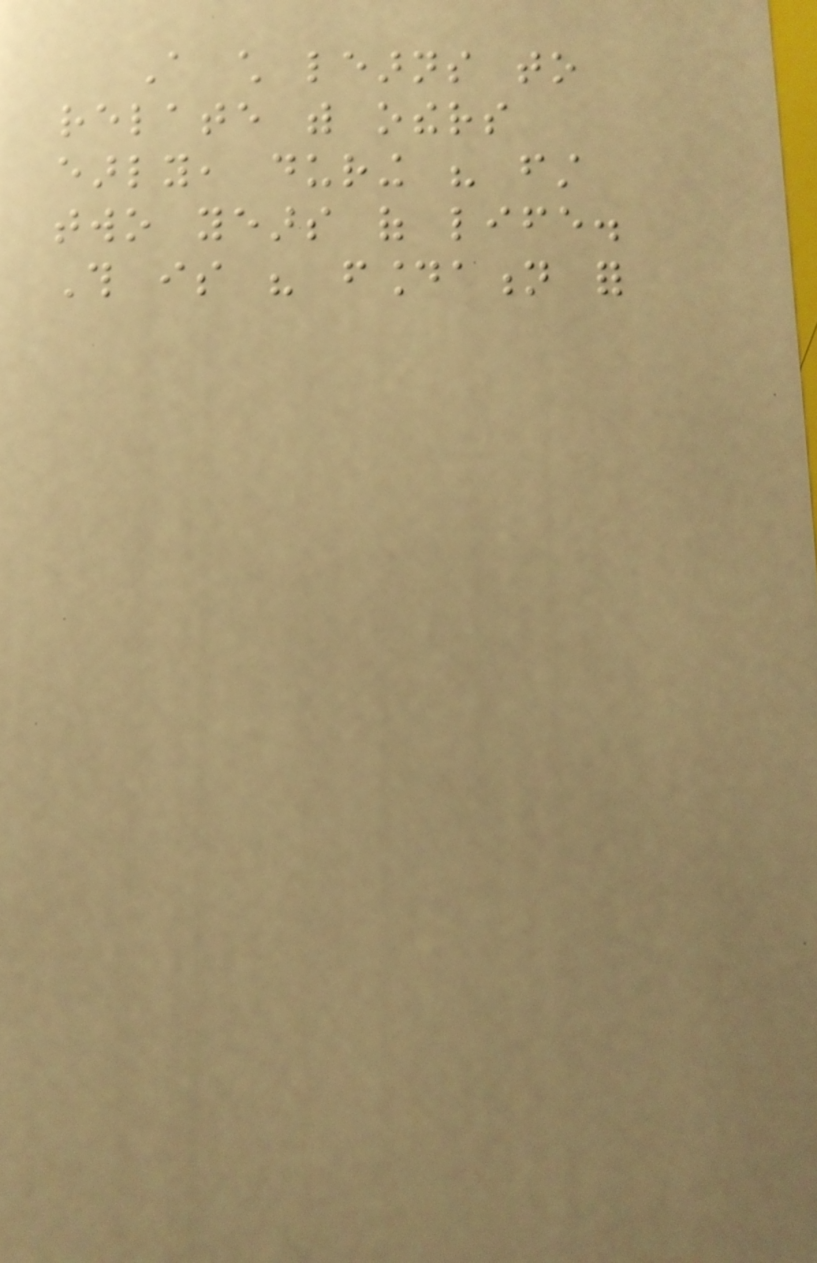A child learns to
relate with others
early, during his first
two years of life.
This is his foundation for
